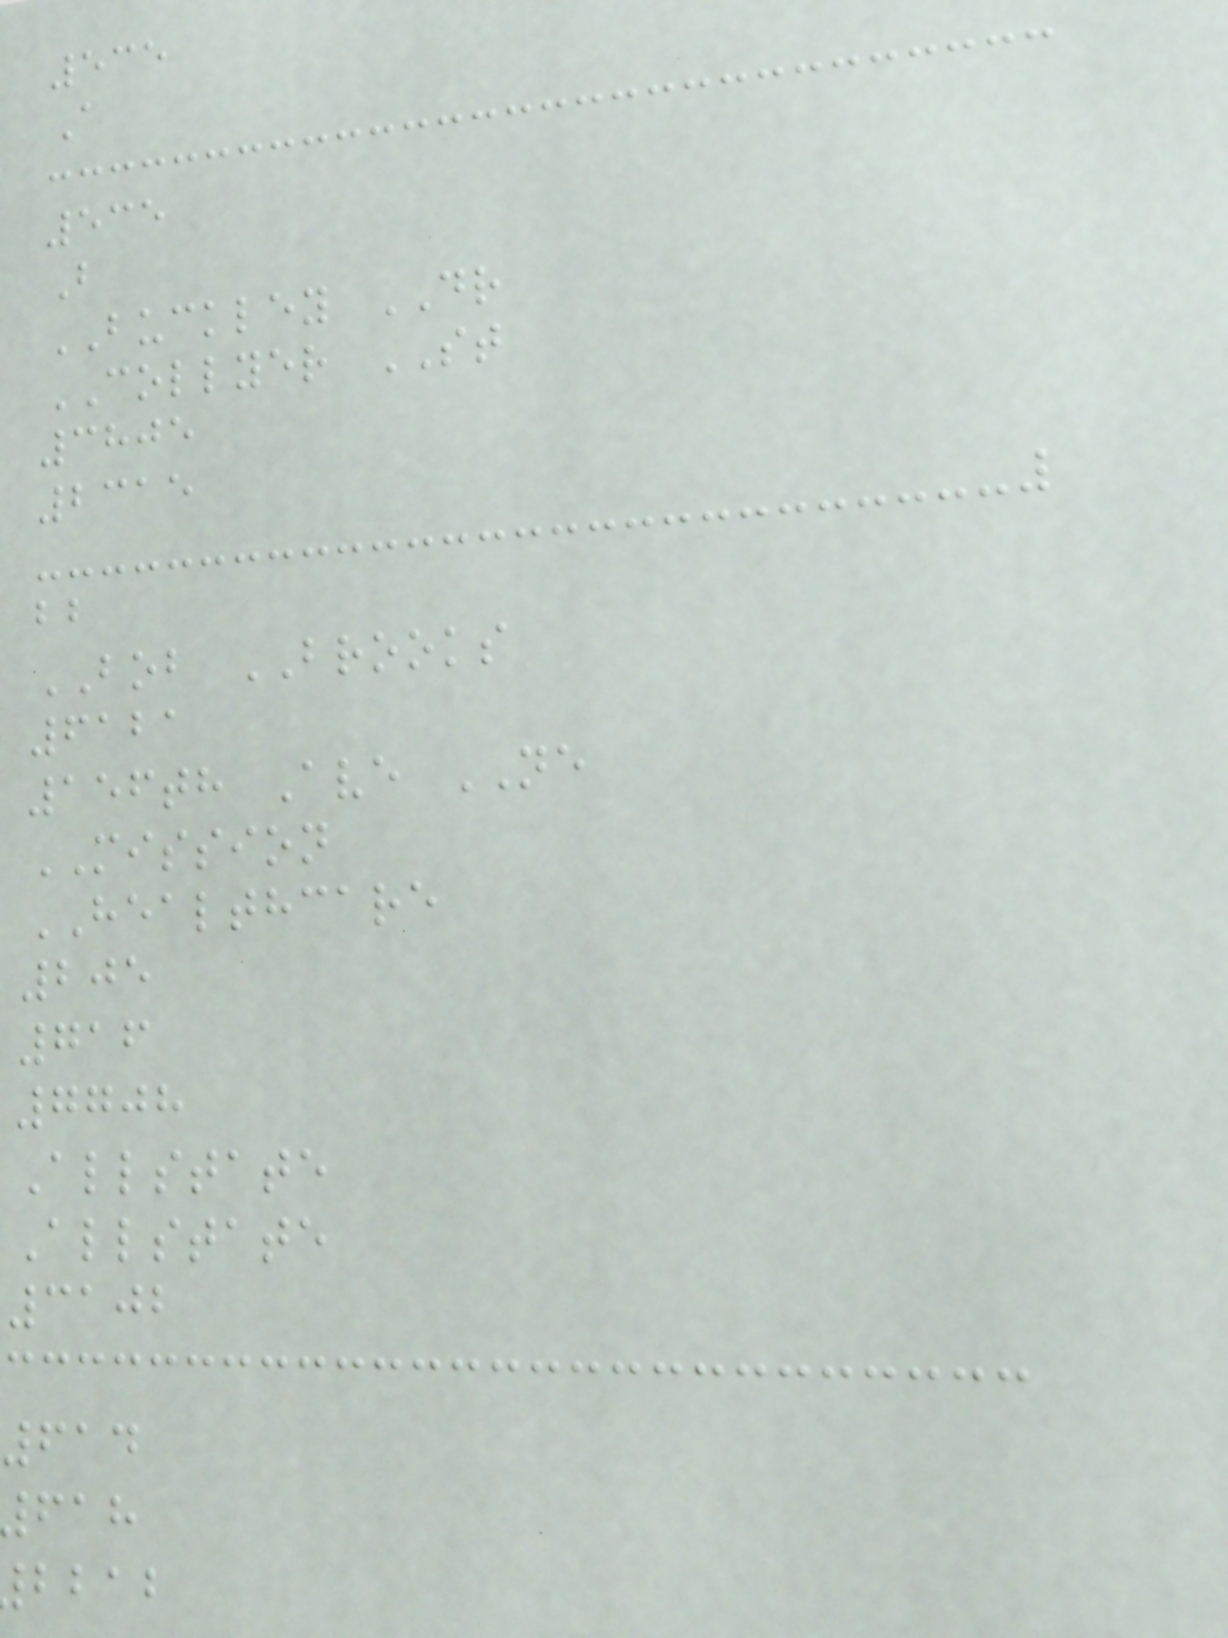535
A
535
B
BUCKLEY DR
COLLYER ST
3805
2315
bb
BOB BROOKS
6121
156th Ave NE
MISSION
HEALTHCARE
205
716
7708
Allstate
Allstate
3102
614
bbab
